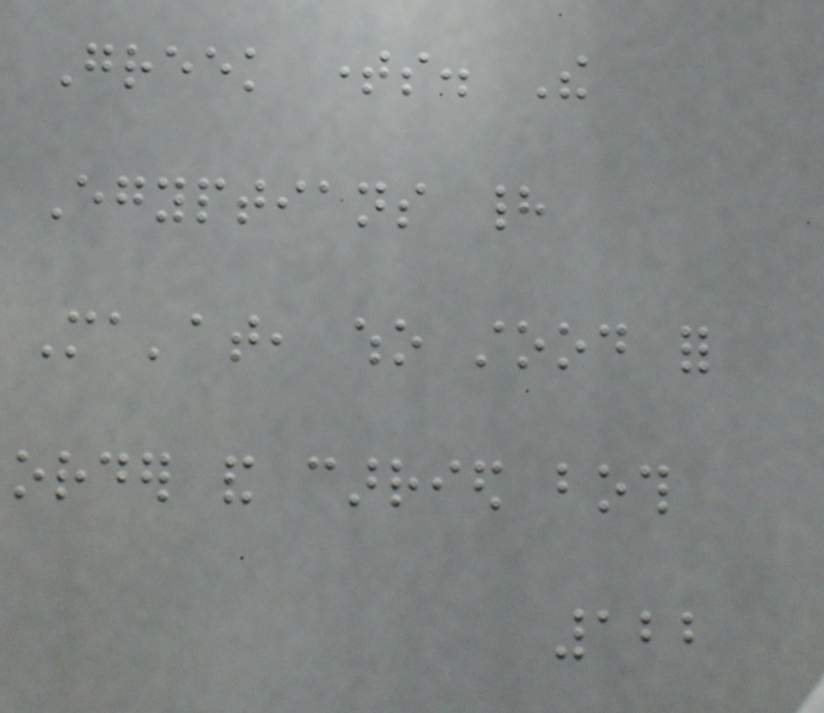Greek times. The
Egyptians had
Ma'at, who stood for
order and carried both
122
